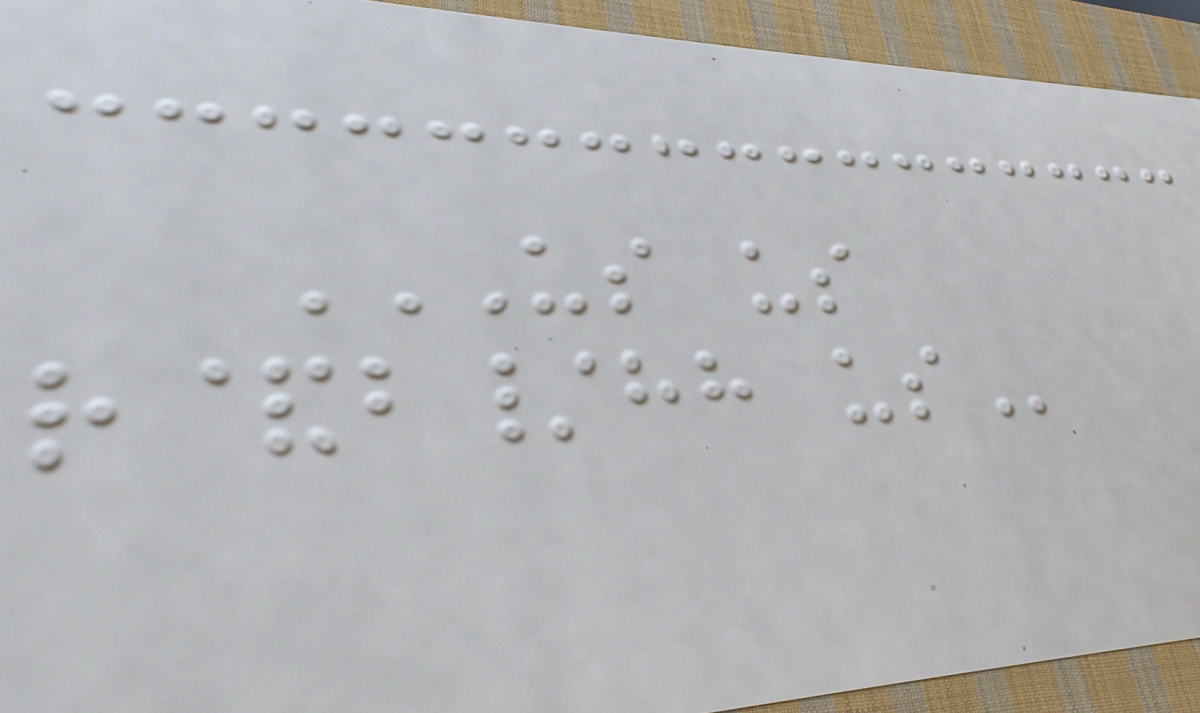US US
R&B/HH US
